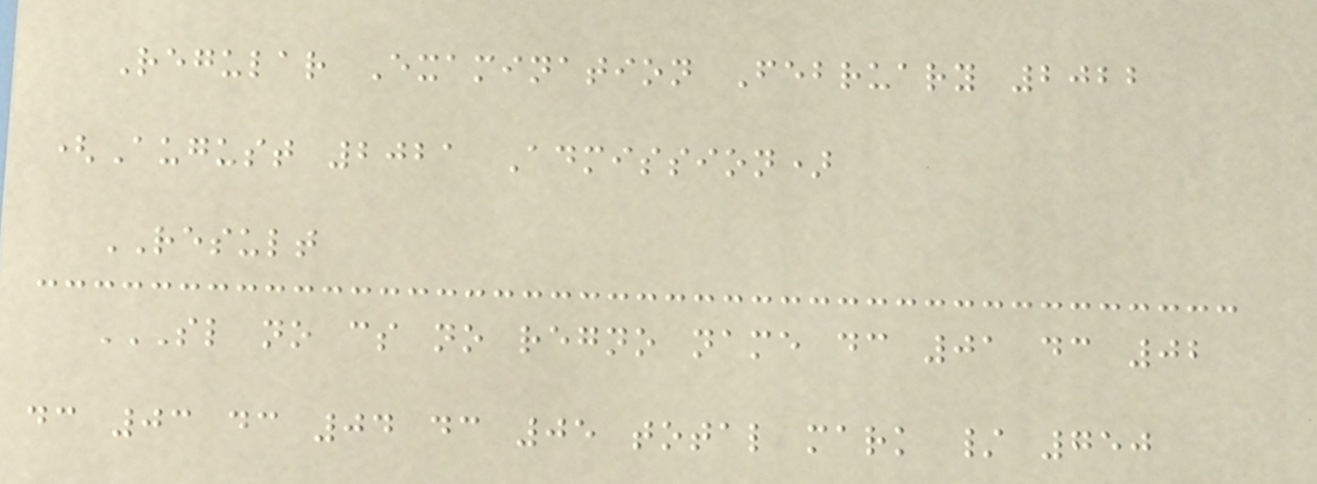Regular Examination February 2022
(August 2021 Admission)
RESULT
SL NO CS NO REGNO NAME DC 01 DC 02
DC 03 DC 04 DC 05 TOTAL MARK / 750
